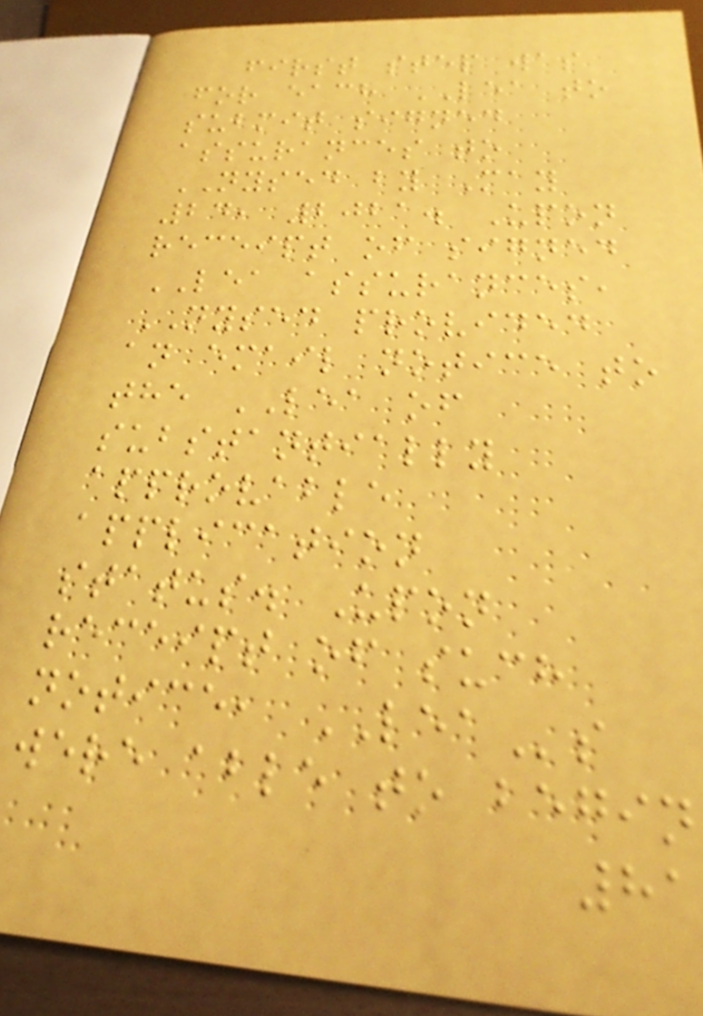first step was
for each LEA to
submit signed
assurances to
NYSED by May
24, 2021. Upon
receipt of signed
LEA assurances,
NYSED provided
an email notice to
the LEA of
substantially
approvable
application
status. Upon
receipt of such
notice, LEAs
were able to begin
81
